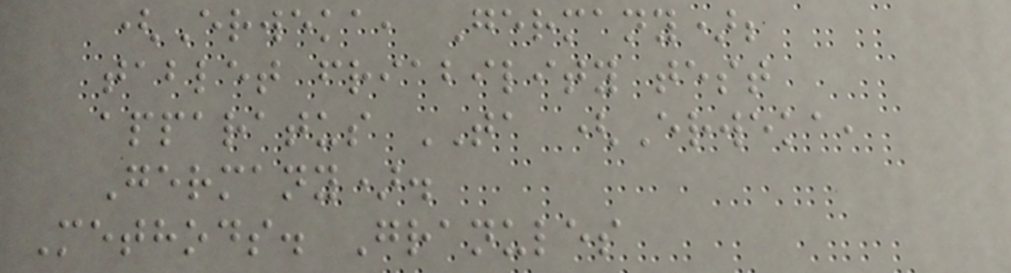(Erweka, Germany);
tablet friability test
apparatus TA (Erweka,
Germany).
Methods. Granules
